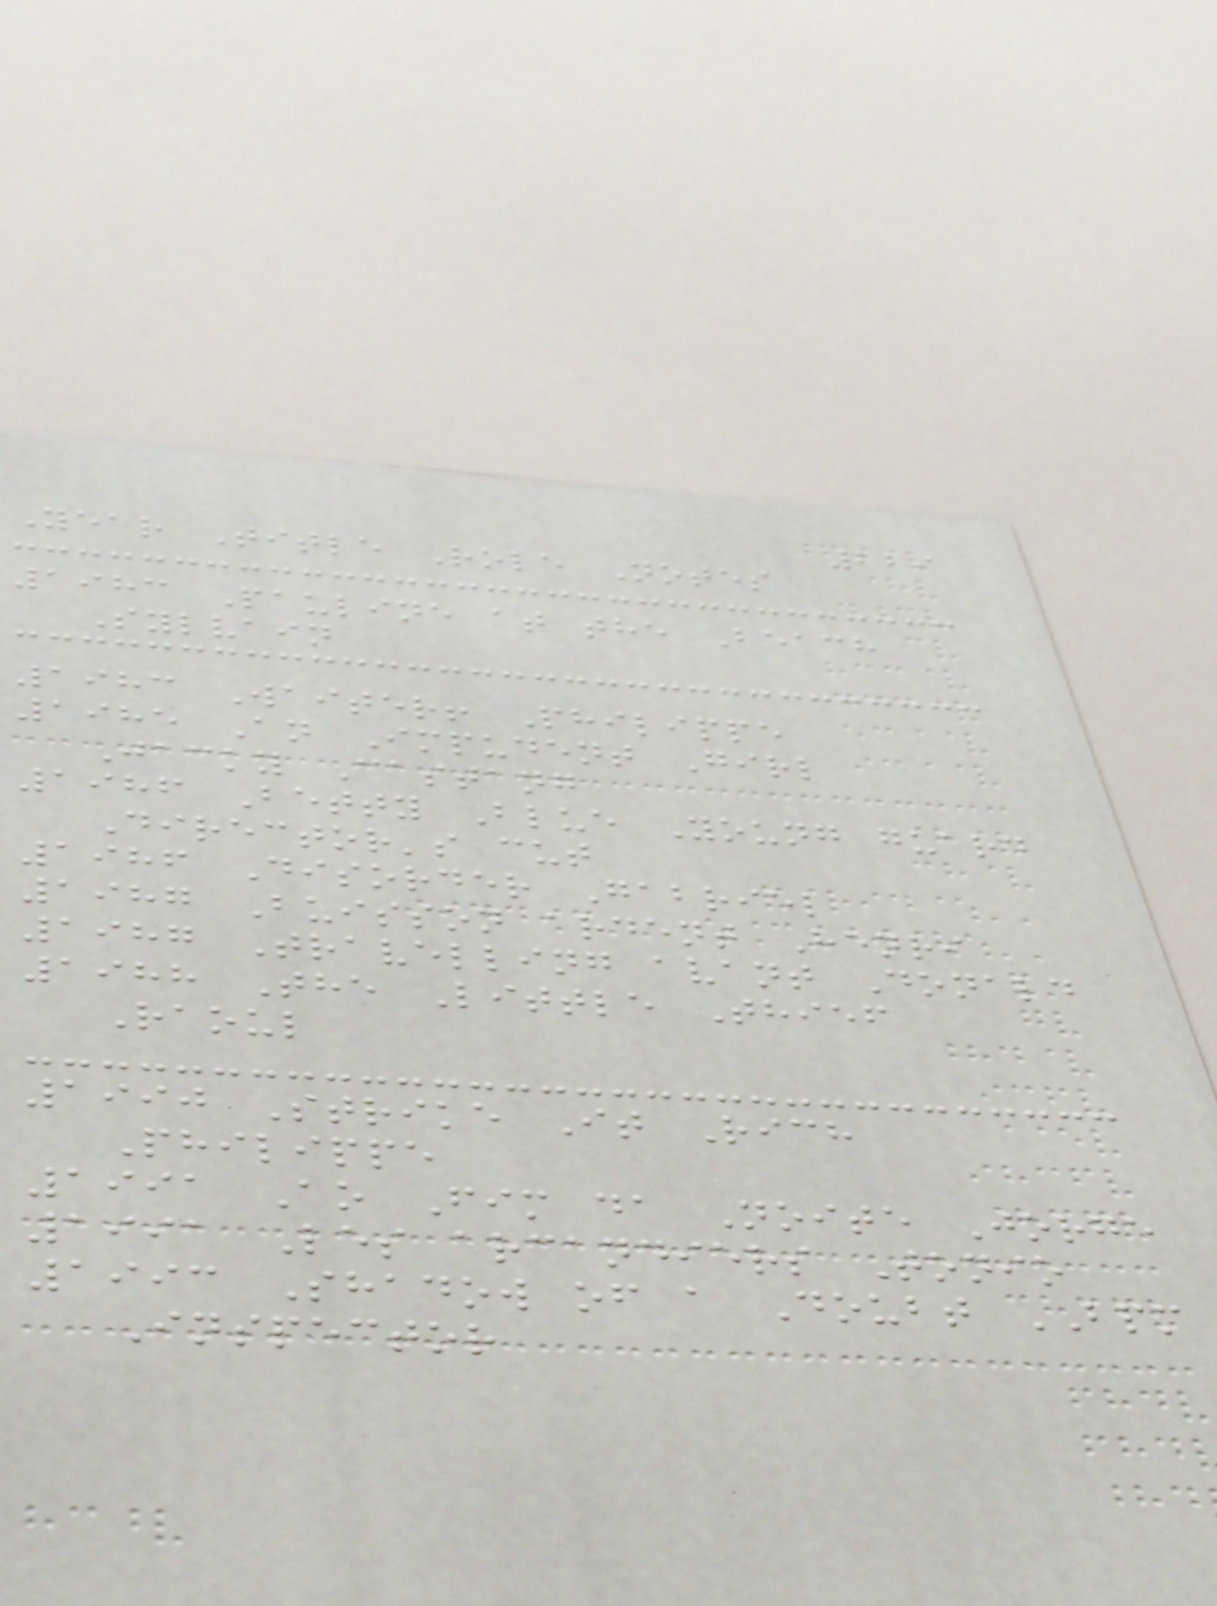229
Year Title Role Notes
1983 Pauline at the Beach
Sylvain
1983 Waiter! Philippe
1985 An Impudent Girl
Jacky Castang
1986 Betty Blue Young guard
Director's cut
1986 Disorder Gabriel
1987 Buisson ardent Henri
1987 Travelling avant Donald
1988 The Little Thief
Raoul
1990 Strike It Rich
Philippe
1991 Ao Fim da Noite Jorge
1991 Les arcandiers Tonio
1993 Shadow of a Doubt BPM
Inspector
